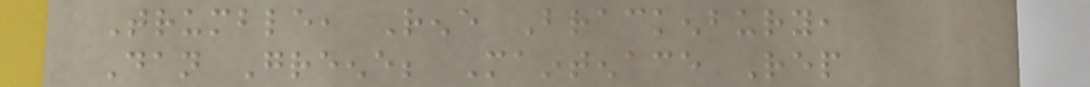Trumble, Rene Brackenbury,
Dan Greene; Maintenace Rep
